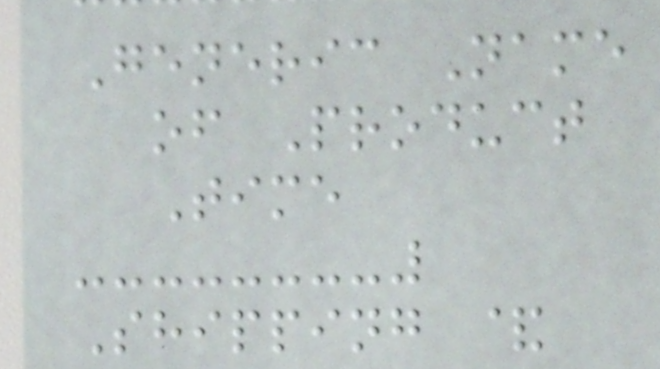Generic Name
of Product
Time
Shipping &
